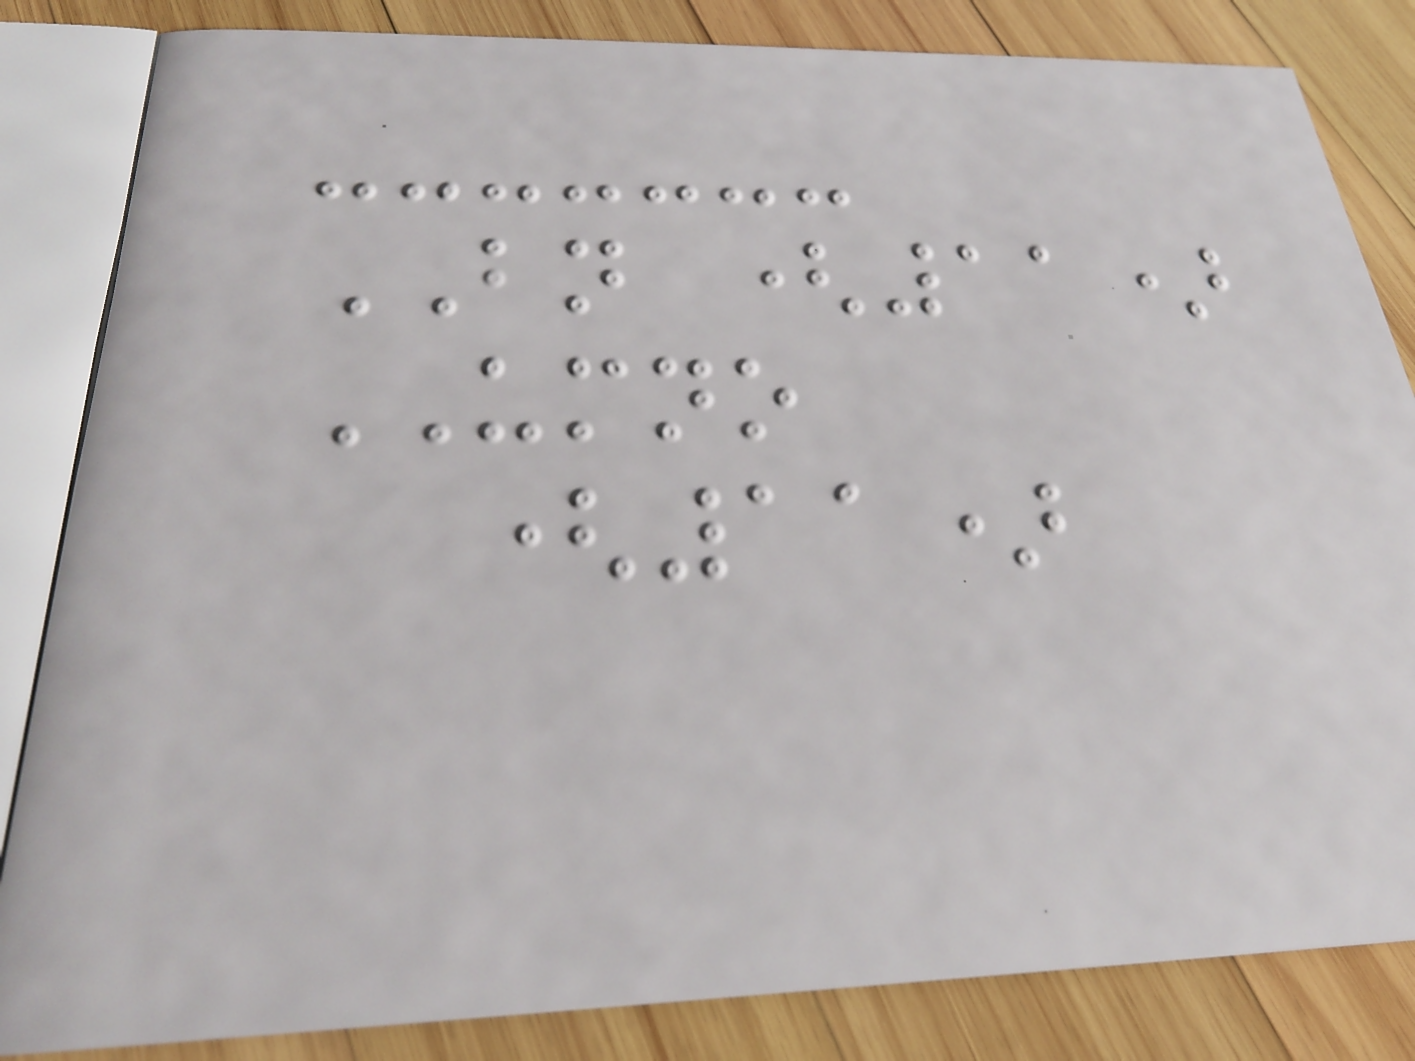BN (11)
UMNO
(11)
